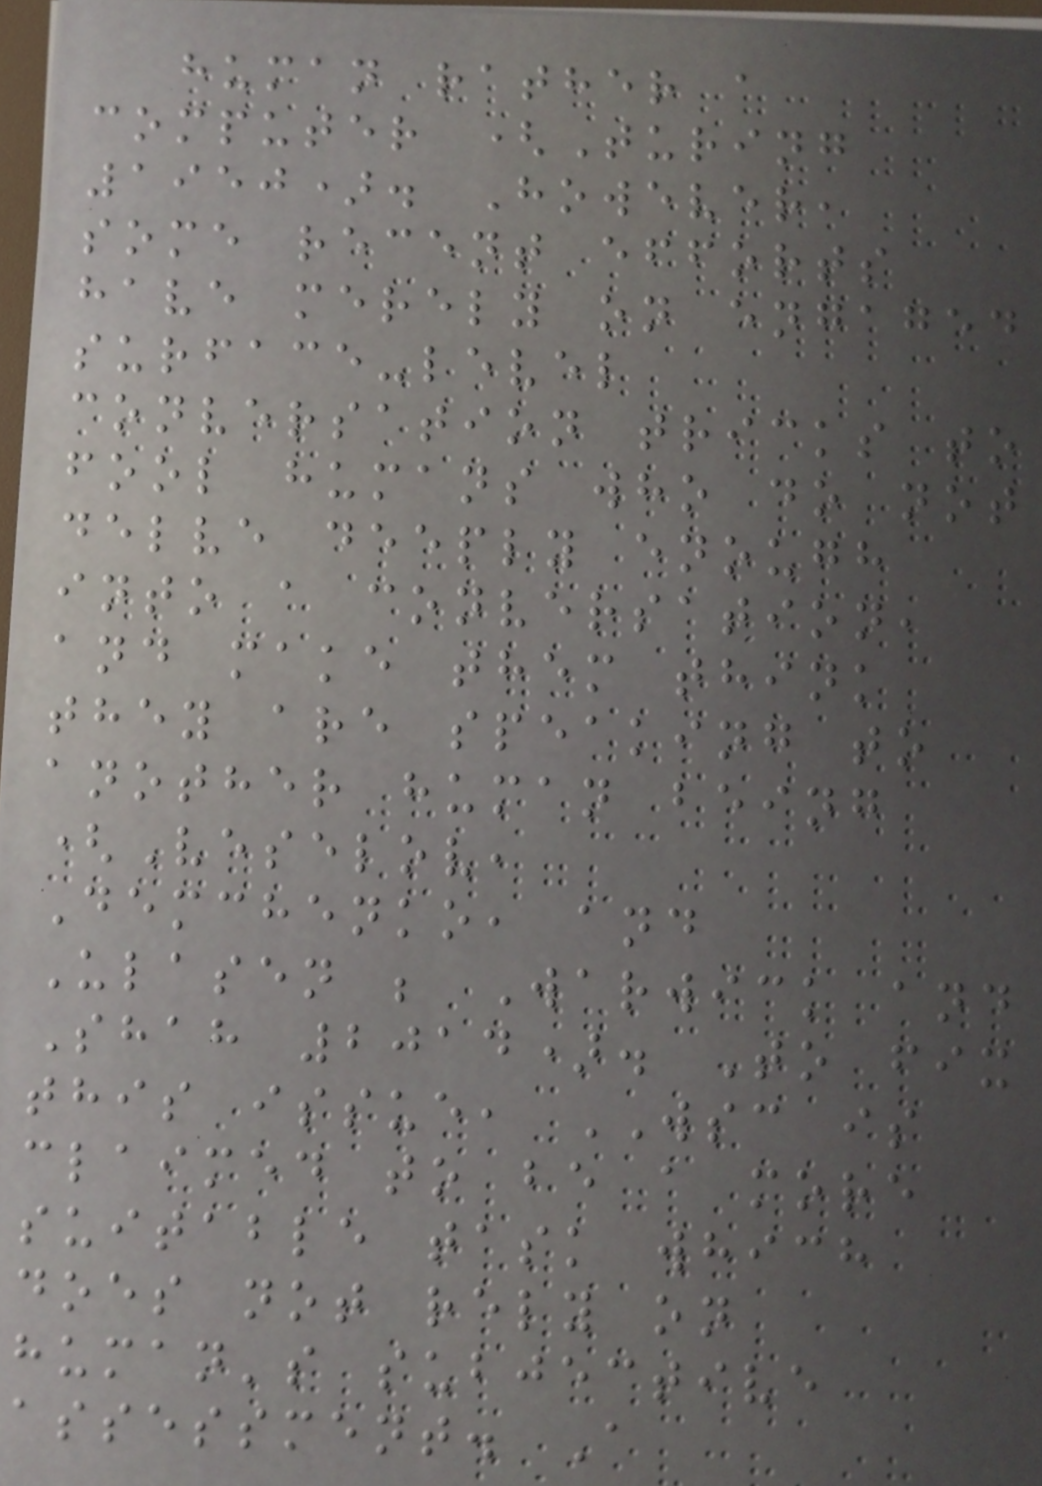human rather a
computer (Turing
1950). However,
some recent efforts
have merely on engaged
surface-level
conversation tricks to
fool humans who do not
delve deeply enough
into a conversation,
and make them think
they are speaking to
another human being
(Veselov,
Demchenko, and
Ulasen ; Warwick and
Shah 2014). To fix
this issue, WSC is
claimed to be a more
suitable task which
does not rely on
human's subjective
assessment. A
